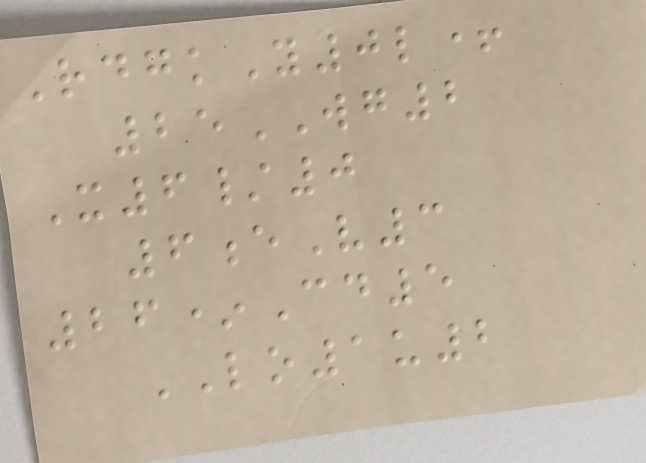RdgkY0l+
25WG2
X6/0
6eV3
26*Cd5
LO1u2
